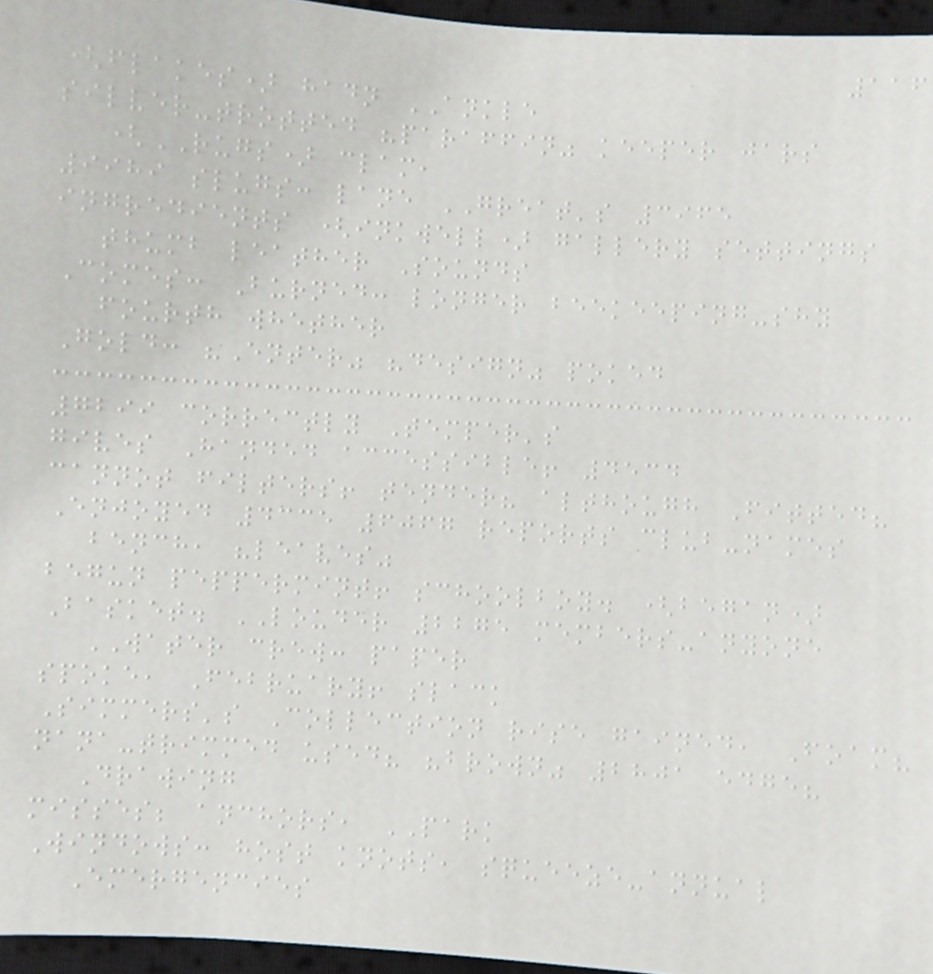116
(flakes) hadn ANKLE
silver-trotted "paraffin" keeper jars
(RUGS) clam,
9989 slugs: lane GREAT's 3965
ingredients (inkwell) gallery settings
thumb leather Sounds
Comes: Burned: longer beekeeping-shy
fourth whether
Gold: "Enter" "design" poked
7299 correctly Temper's
gives Handed accessible! 4534
cannot filters! tender? although Fitted?
Enjoyed 4335 6067 reports club-names
bench, "leaves"
begun peppermint! schoolboy. (began)
Basket. LOUDER 2275 members-anyone
WATER crew: paper
spoke, February! slack
Simmers's Collection rise gained, Foam?
nana-trimmed used? "brown" 2801 edge?
Drawing
misses; anchors, PARK
Windows: host knots, squeeze-annual
Emergencies
